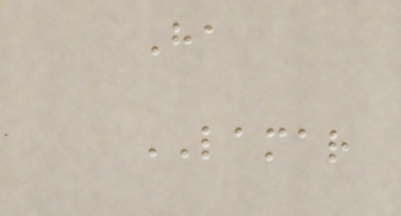Ha
LAMAR
